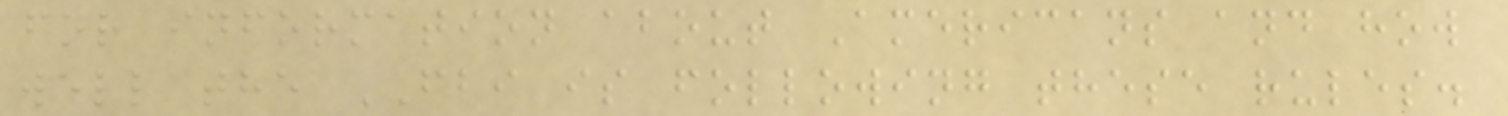for information about Americans and how
well the FBI is following these rules.
